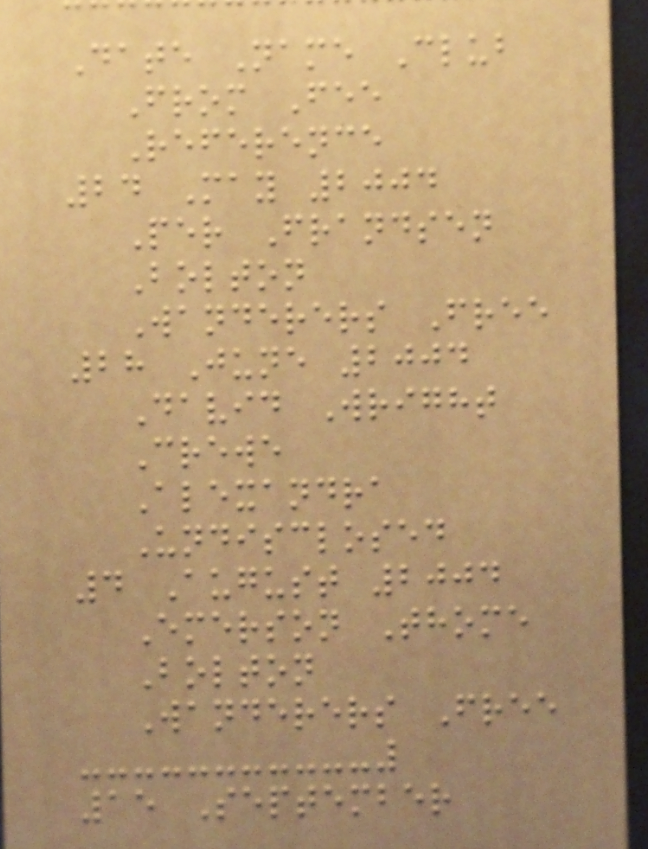Date Name Club
From Fee
Reference
24 May 2004
Per Frandsen
Bolton
Wanderers Free
28 June 2004
David Wright
Crewe
Alexandra
Undisclosed
4 August 2004
Emerson Thome
Bolton
Wanderers Free
15 September
